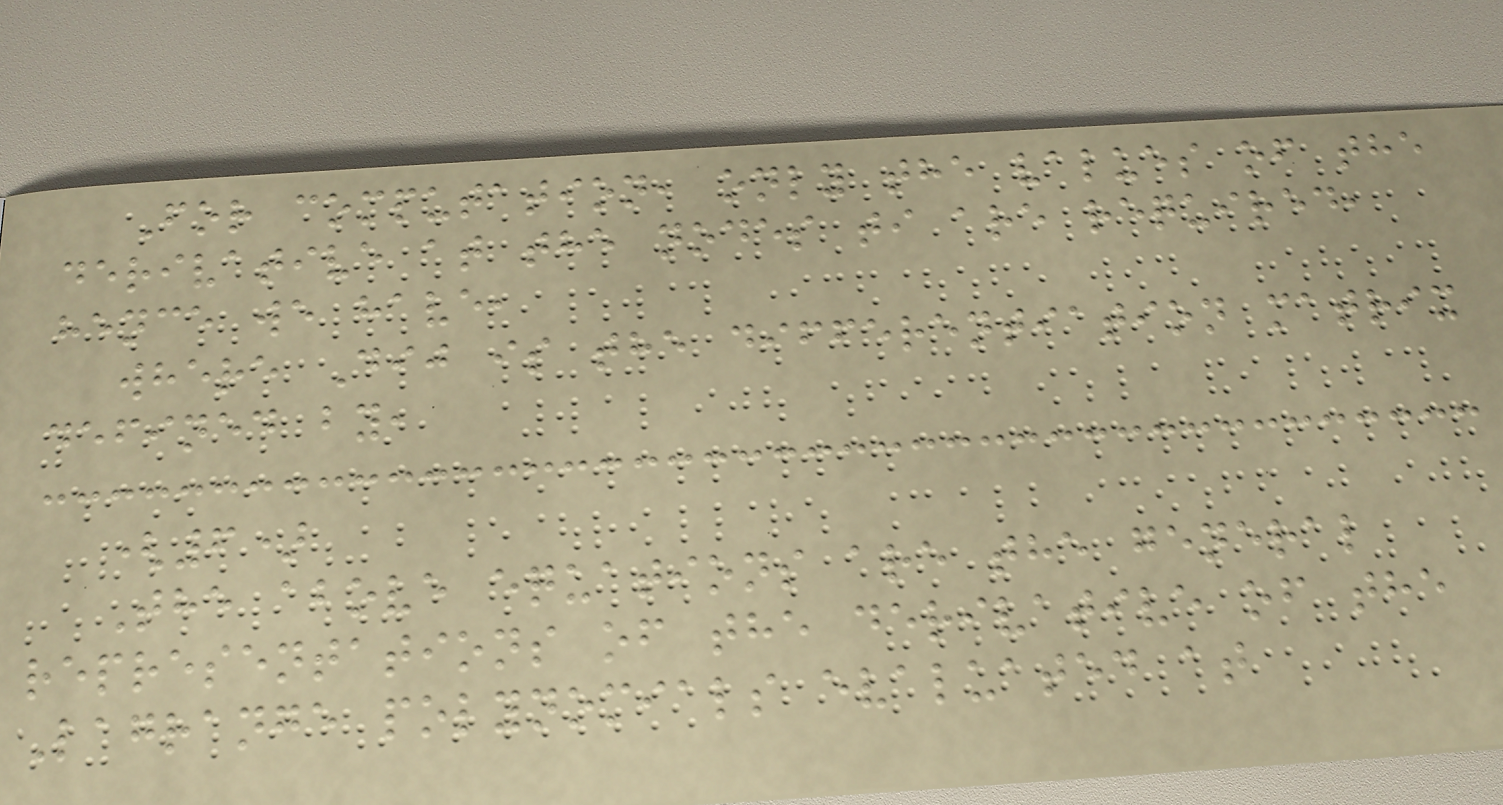For computation, only the values of the
derivative at the nodes ti are required,
hence we have,
where Dij is the differentiation matrix
defined by,
(6)
The above equations are the general
representations of the derivative of the
Lagrange polynomials evaluated at
